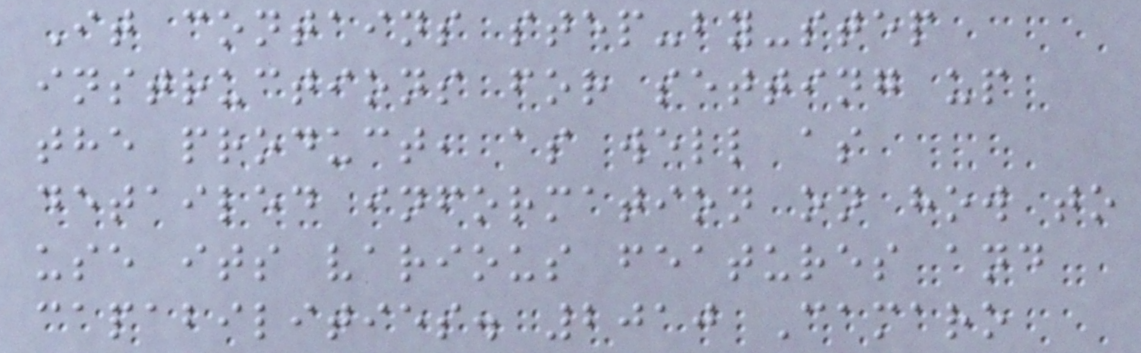It contains step-by-step
instructions for setting up
the product, as well as
detailed information on how to
use its various features and
capabilities. 2010 Camaro
